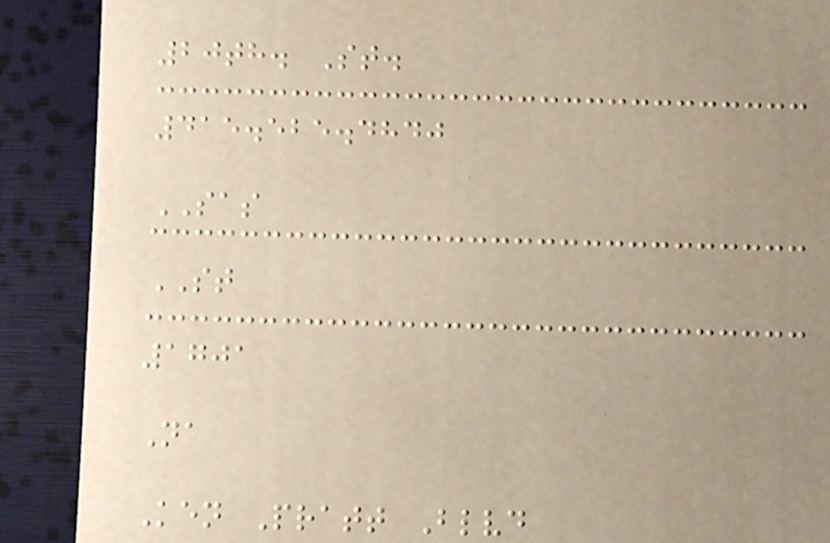20th. St.
415.525.4840
SAS
ST
1701
Na
Ken Pratt Blvd
